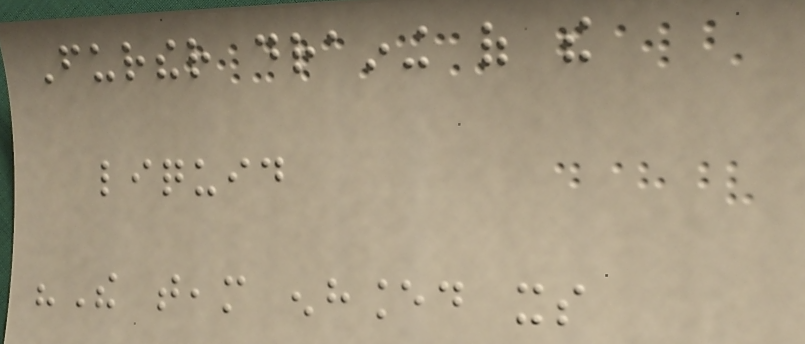Further draining of the
liquid
"The team enhanced its
